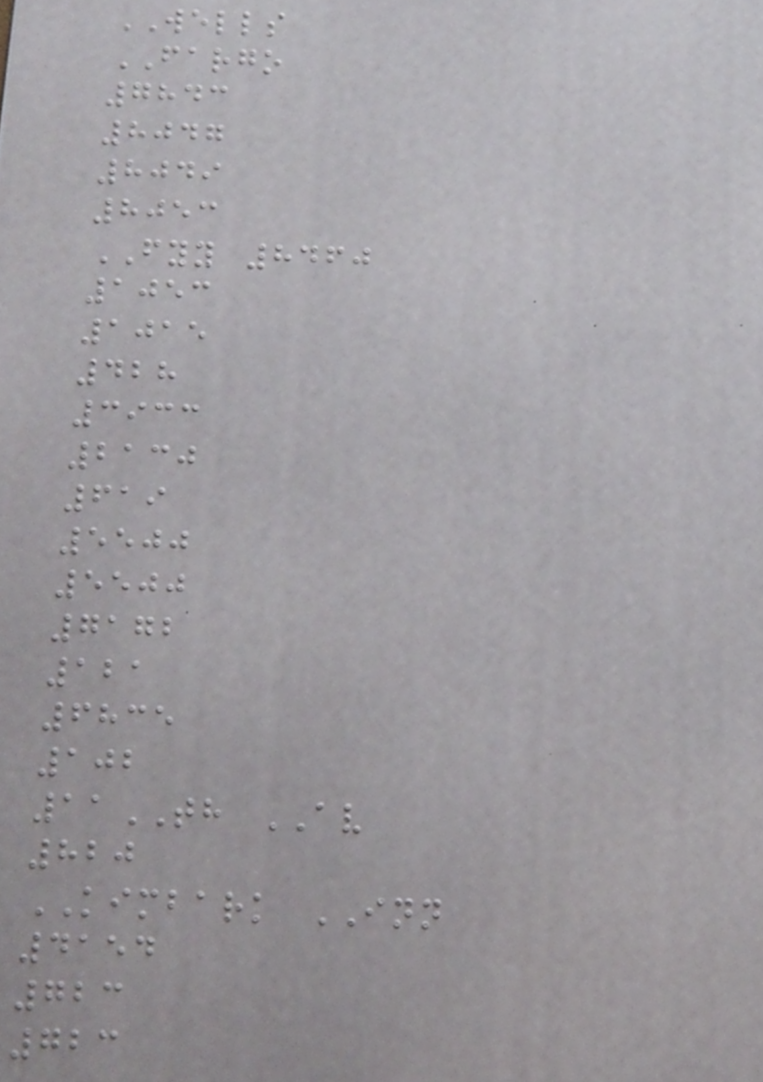WELLS
FARGO
7843
8047
8049
8053
FYY 8460
1053
1015
428
3933
2130
619
5500
5500
7172
121
6835
102
11TH AV
820
KIMBARK INN
4154
723
723
